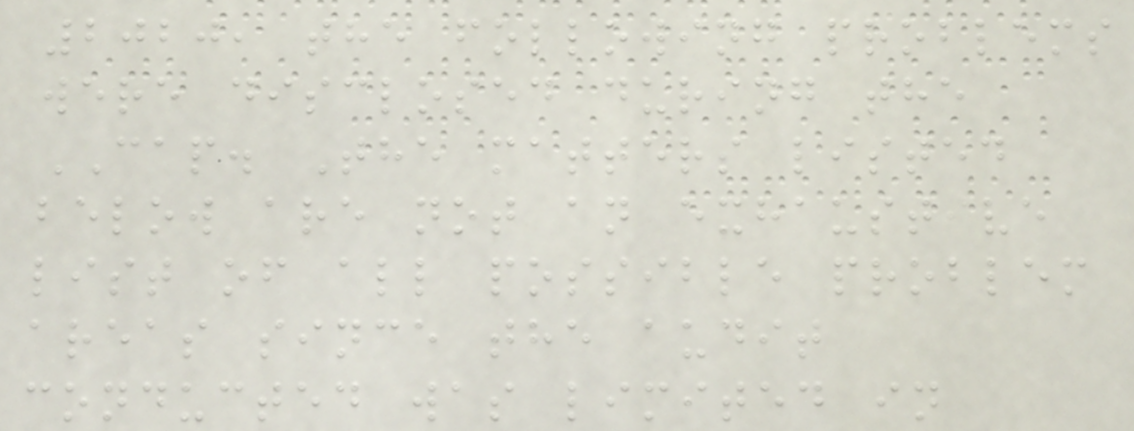2020, the following problems
were disclosed during the
CAP. The matters listed
below are not an exhaustive
list of all possible problem
areas since the audit
conducted was limited in
